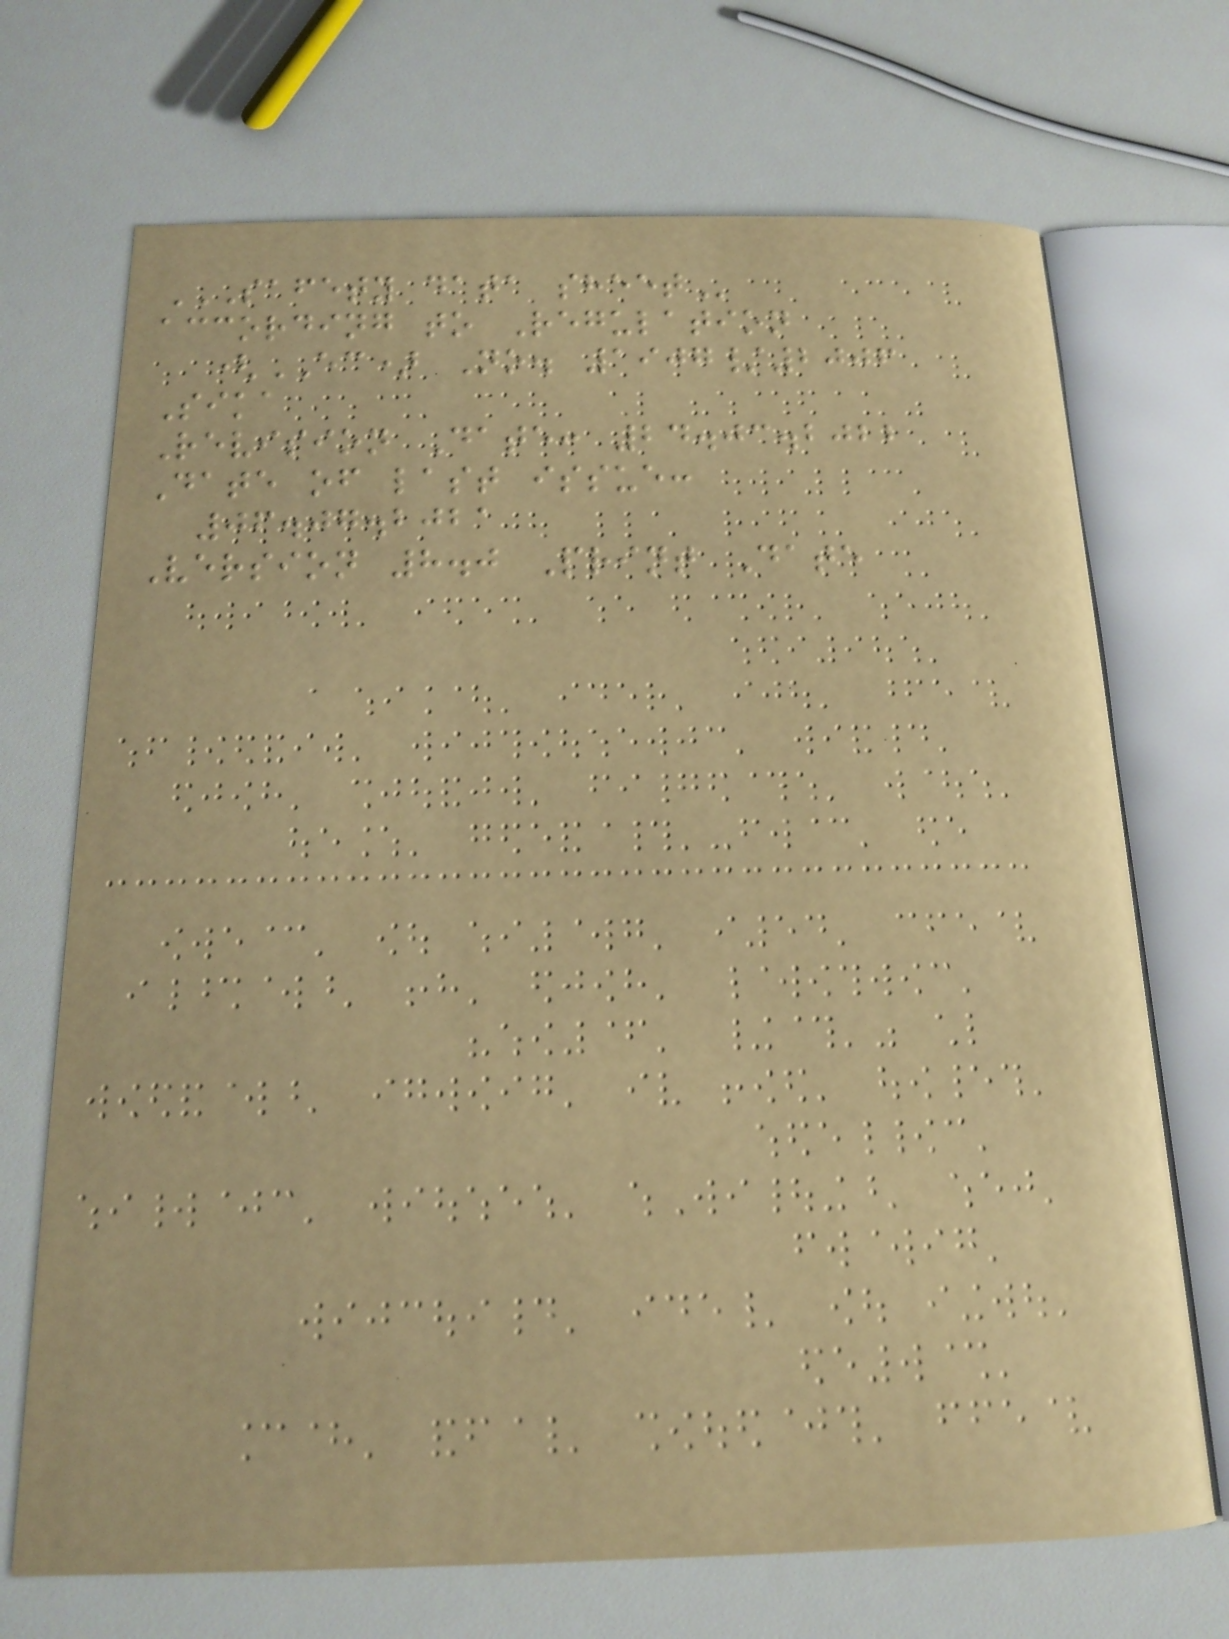SAFETY DATA SHEET
according to Regulation
(EC) No. 1907/2006
Sika
Revision Date: 24.03.2022
Date of last issue:
06.07.2021
Version 8.0 Print Date
